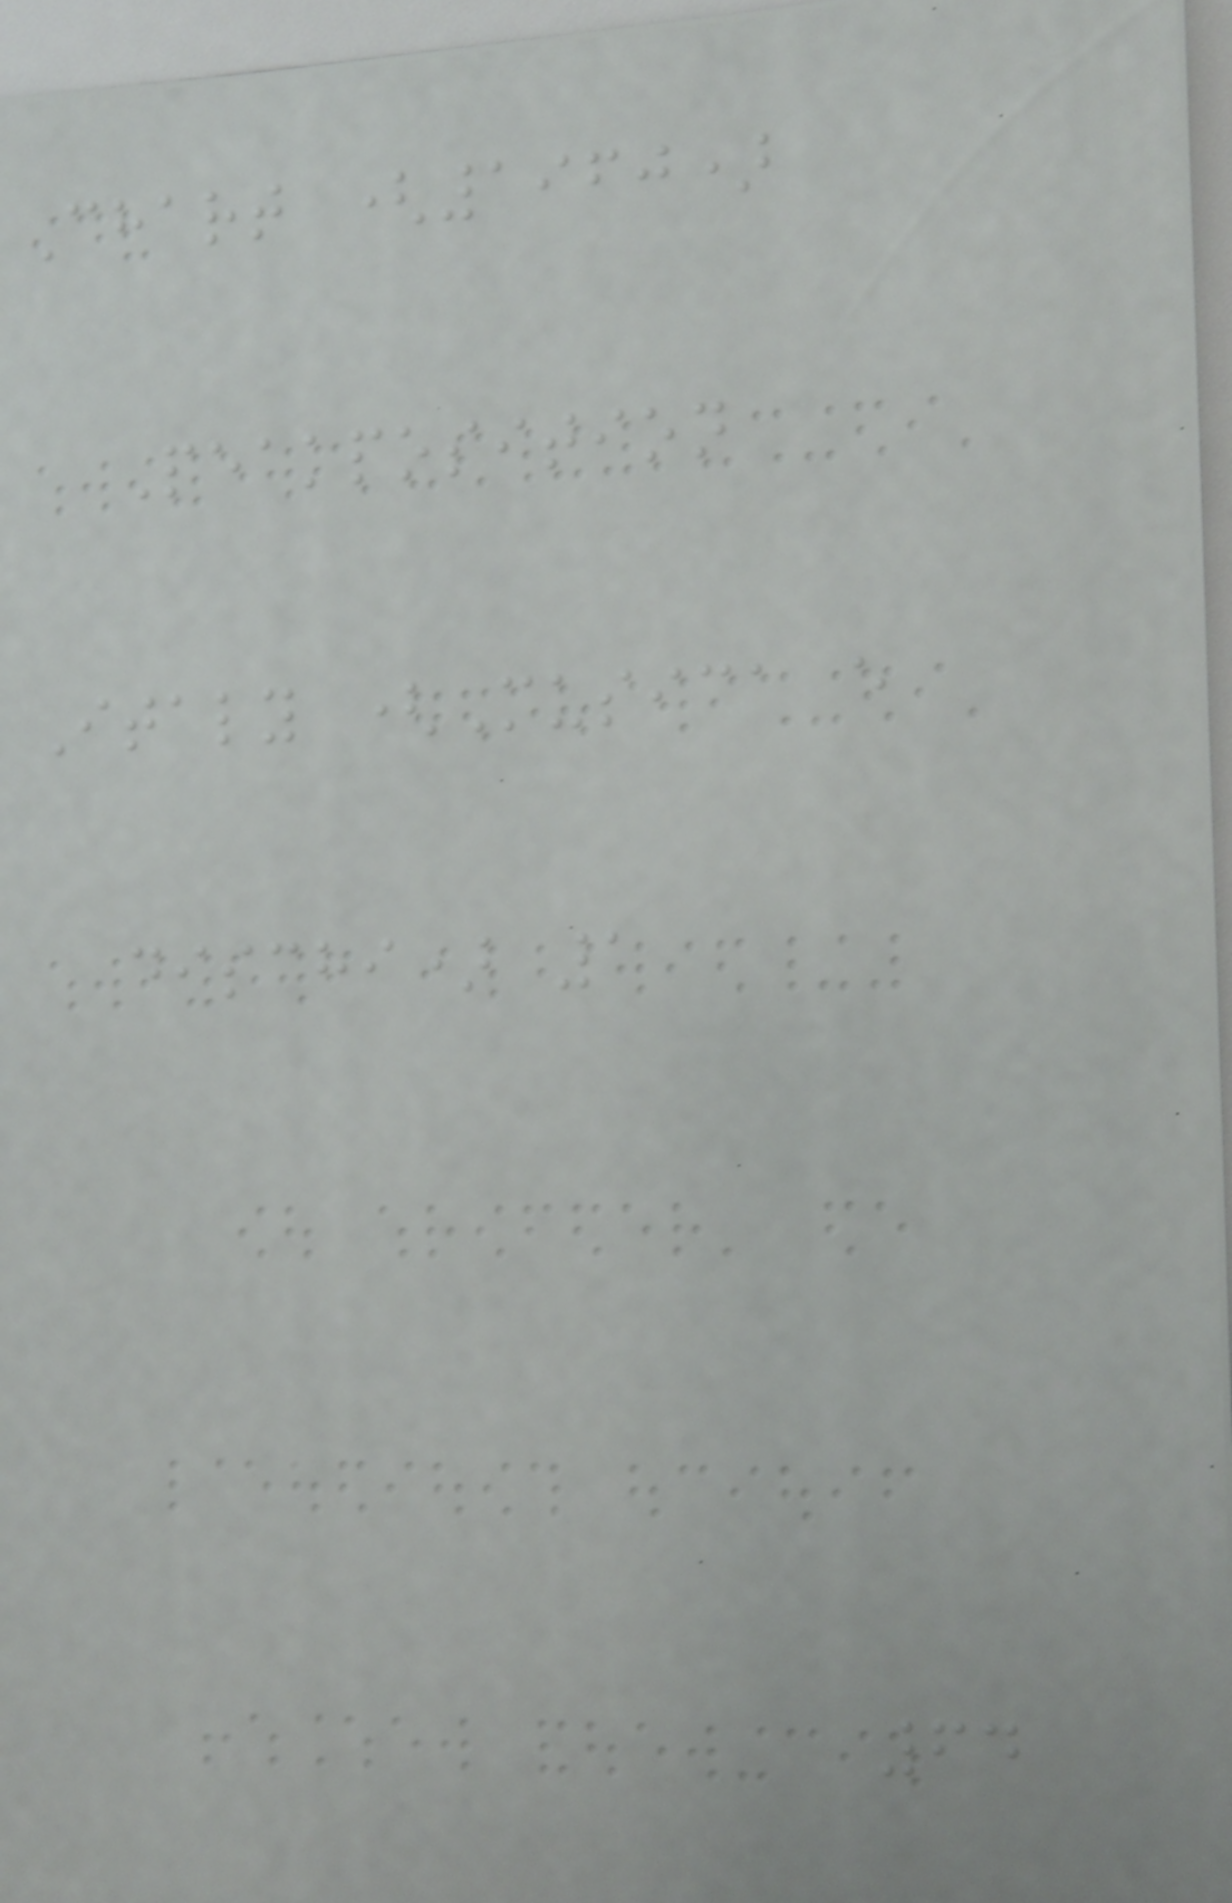Chart (1960)
Peakposition
Italy (Musica e
dischi) 1
64
